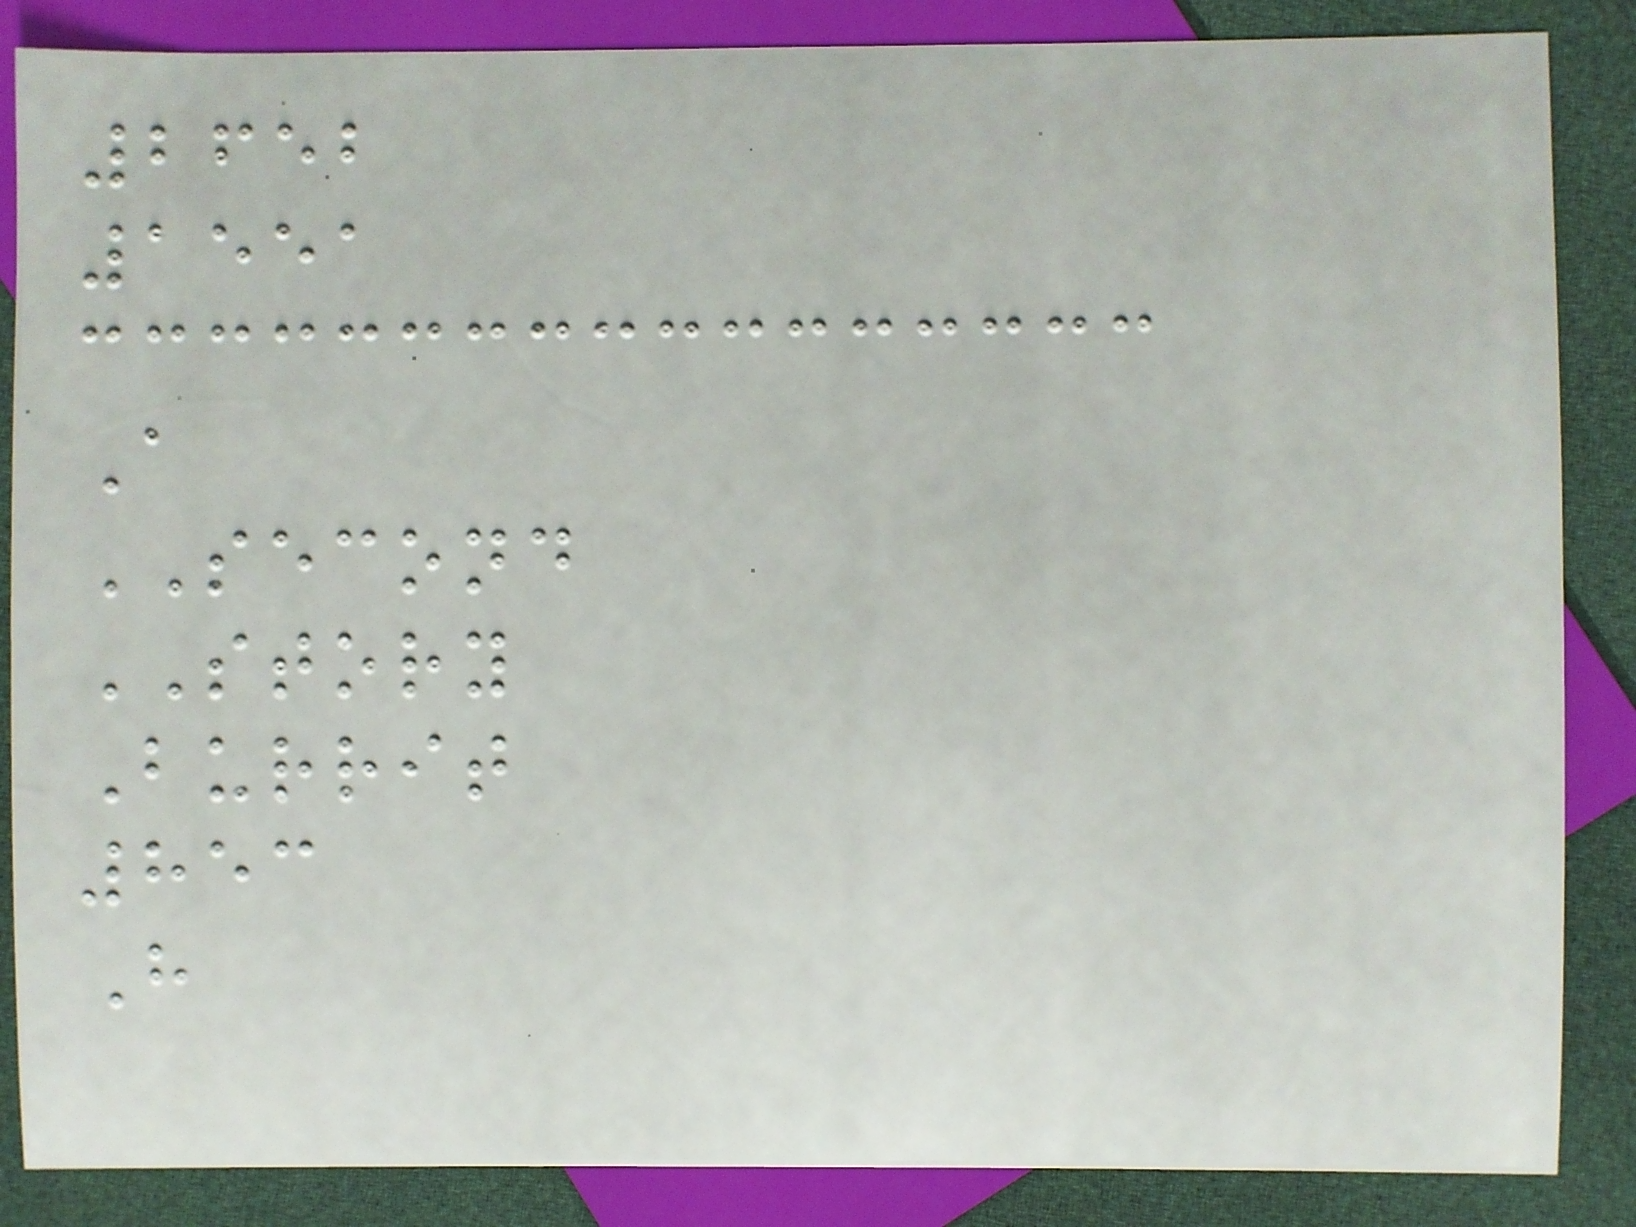2652
1551
A
SECOND
STORY
Burrit
853
H
